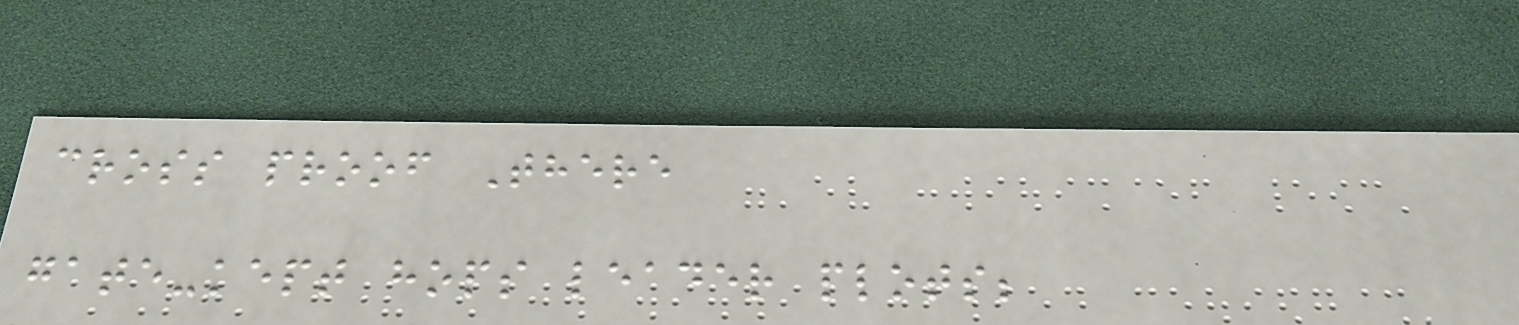cross proof There
gate-kept hops leader plots;
